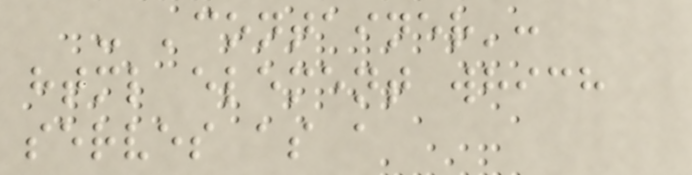- 'container':
html element which
serves as a
